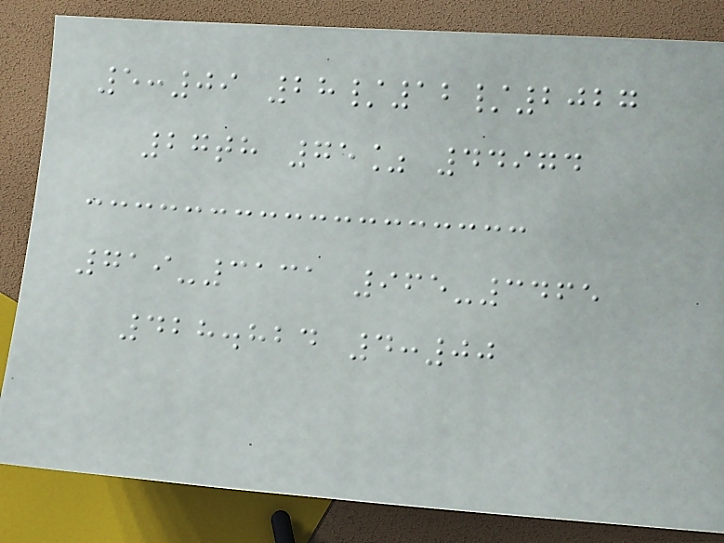5:09 28/12/2027
27th 75% 44974
719-3131 965-3465
428.824 4:00
